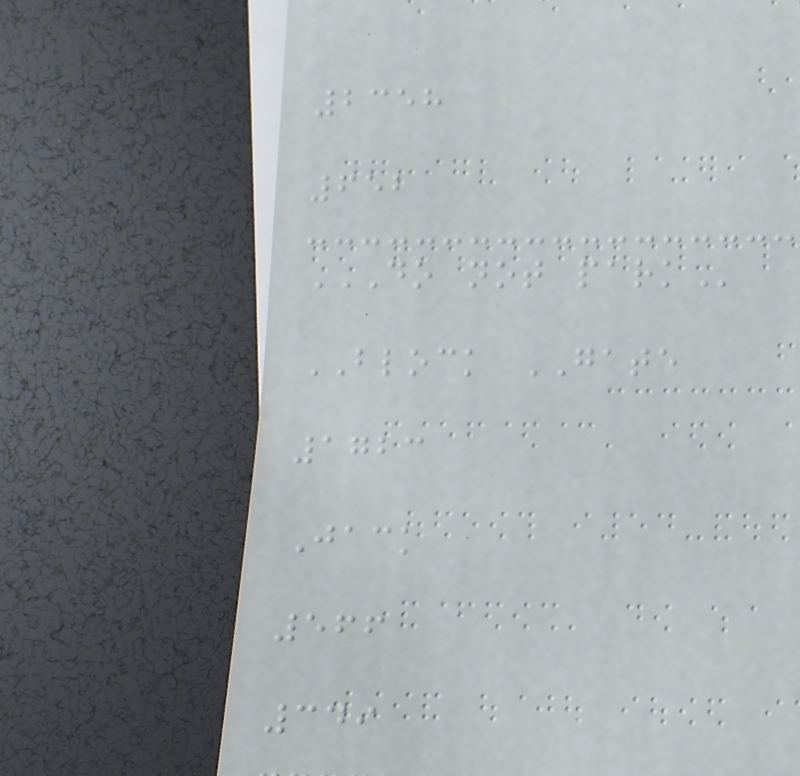2358
652
DO NOT PARK
BLOCK GATE
1723
Jack
566
349
